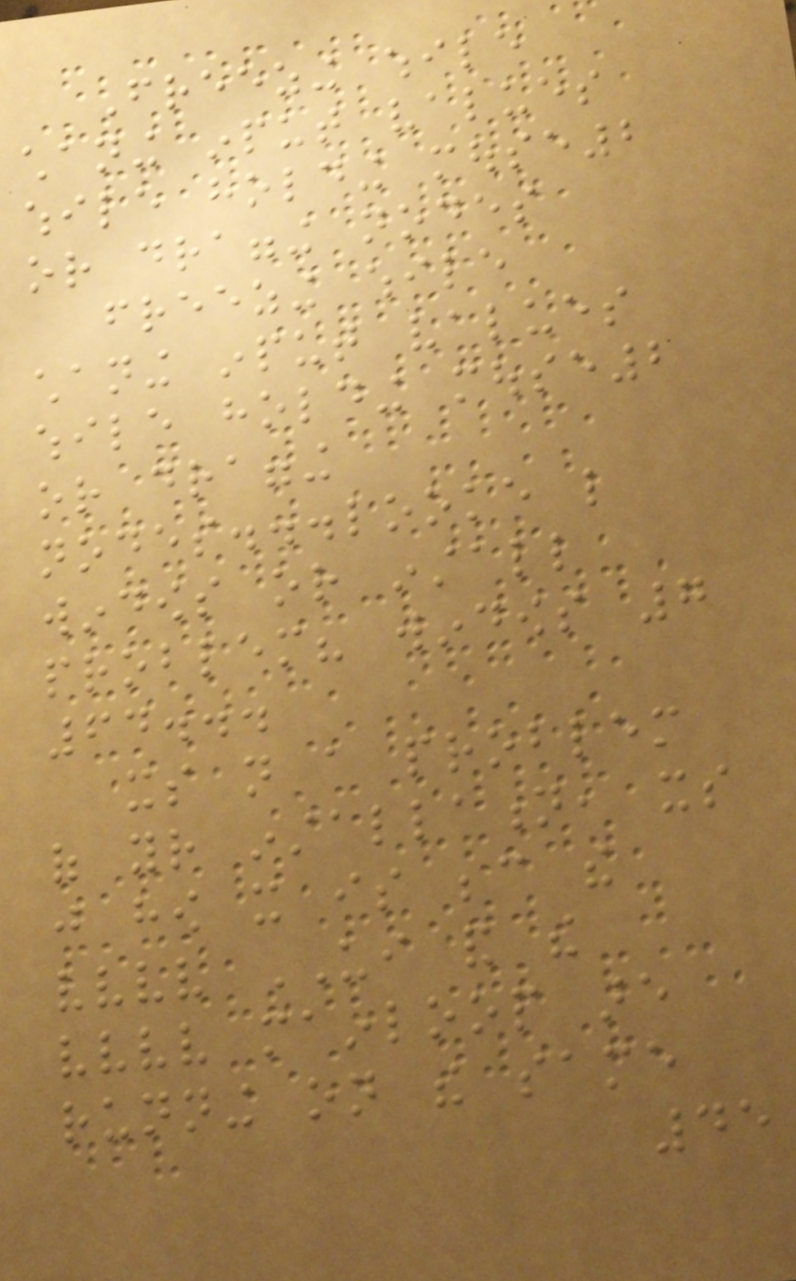Freezing while
chaning input values
while holding mouse2
or dragging nodes
freezing while
chaning input values
while holding mouse2
or dragging
nodes...looke like
windows or install
problem? windows 7
64...
its not a problem
of your installation, its
just how it is because the
vvvv UI and the
vvvv mainloop are
running on the same
45
